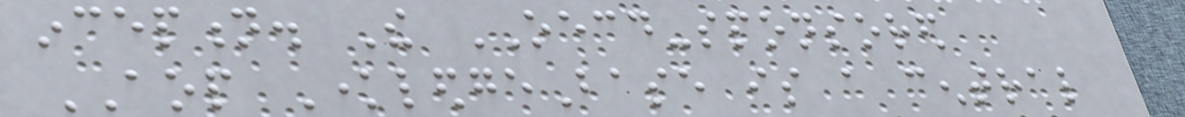inception. The OECD-sponsored
AOP KnowledgeBase is a central
